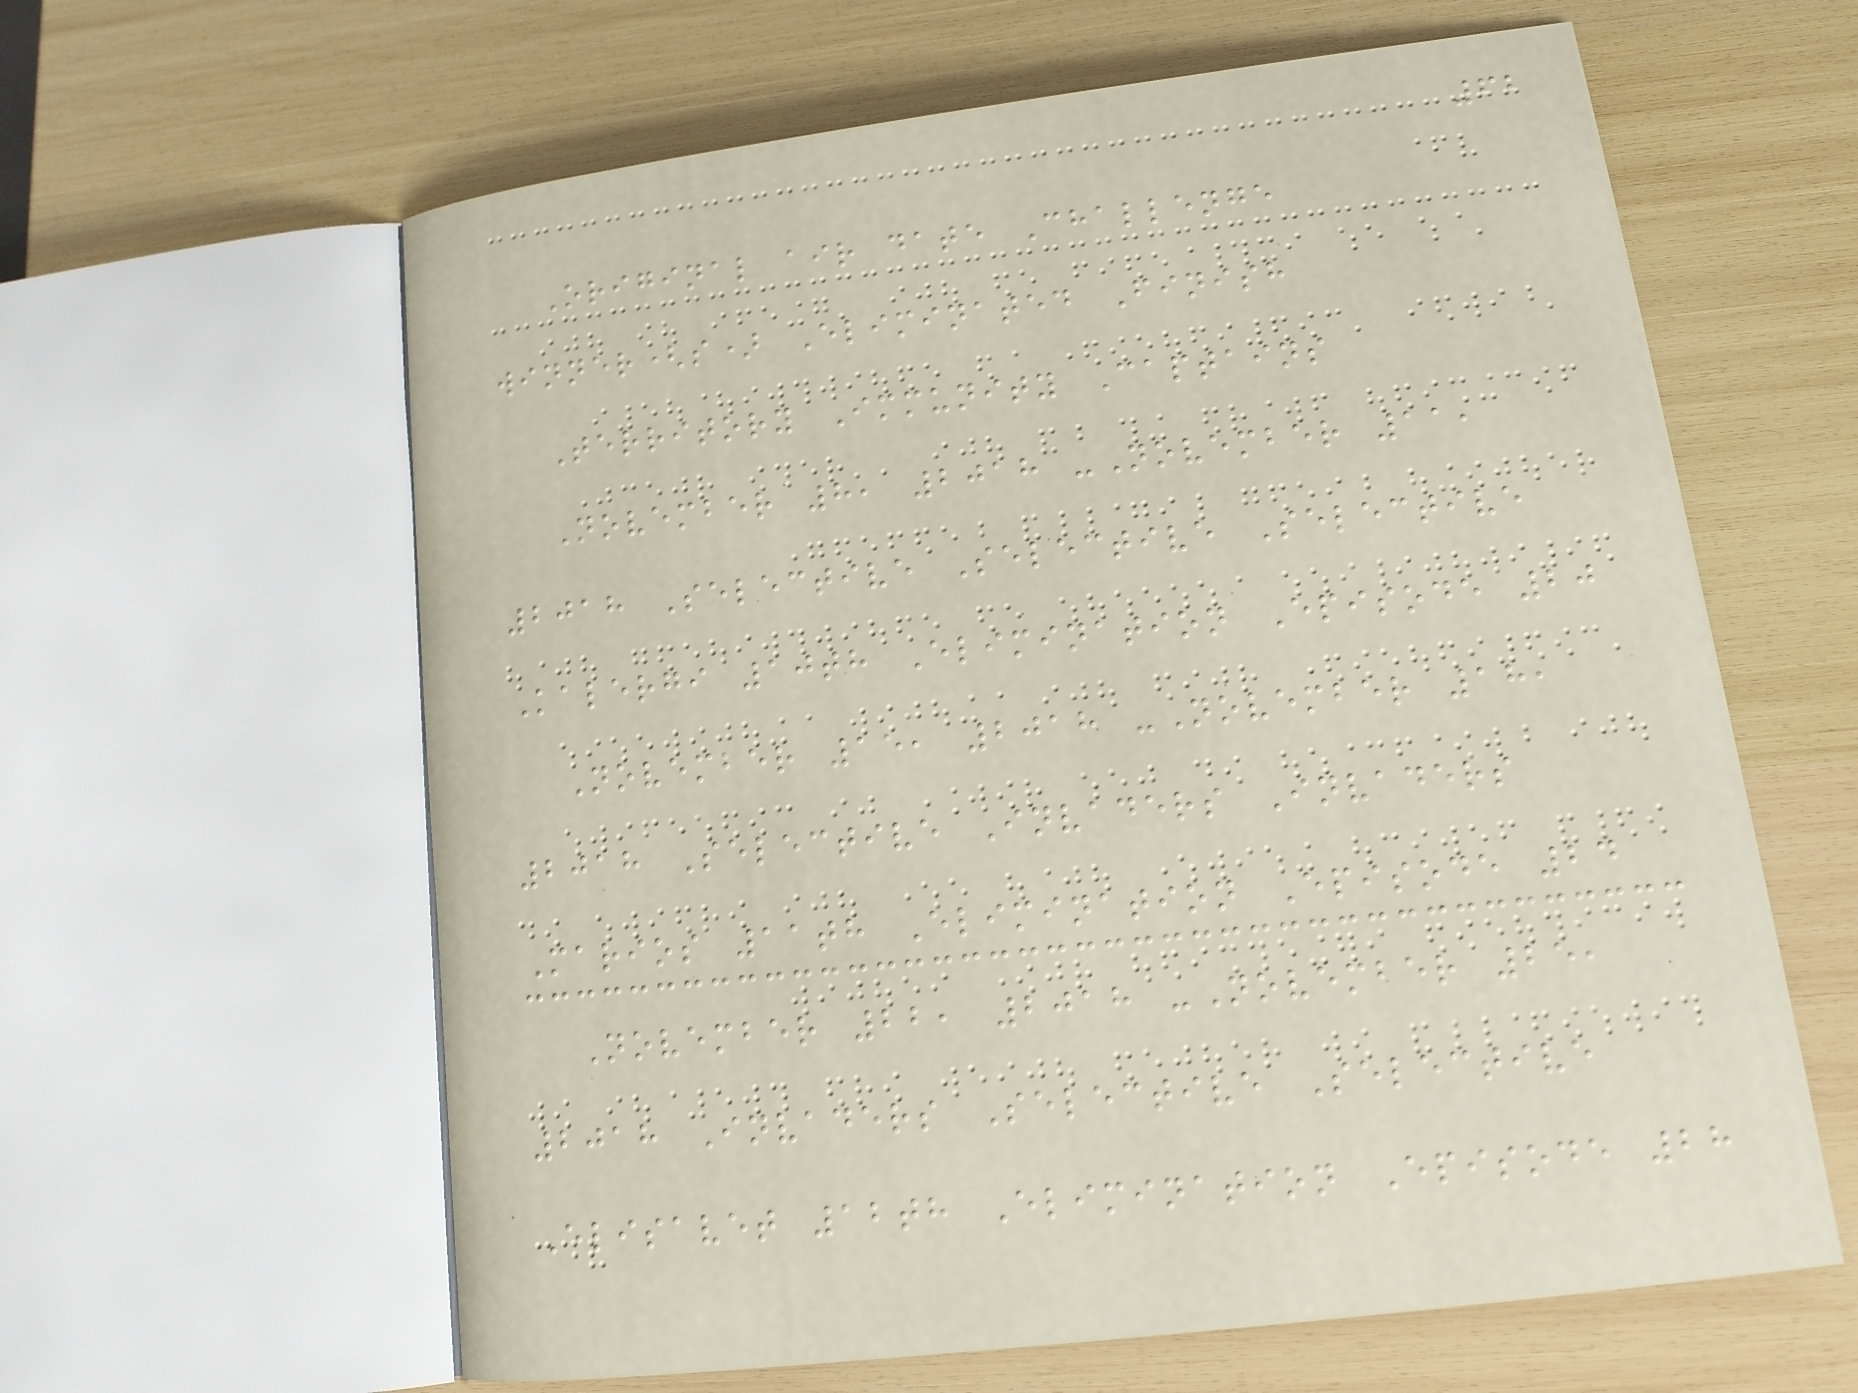62
Original air date Challenge
winner(s) Eliminated Finish
Territory Immunity Captains
November 8, 2018 -November 11,
2018 Selective Selective Selective
Kalergi 10th Elimination Episode 20
November 15, 2018 -November 18,
2018 Selective Invaders Invaders
Marios 11th Elimination Episode 24
November 22, 2018 -November 25,
2018 Invaders Selective Selective
Elisavet 12th Elimination Episode 28
